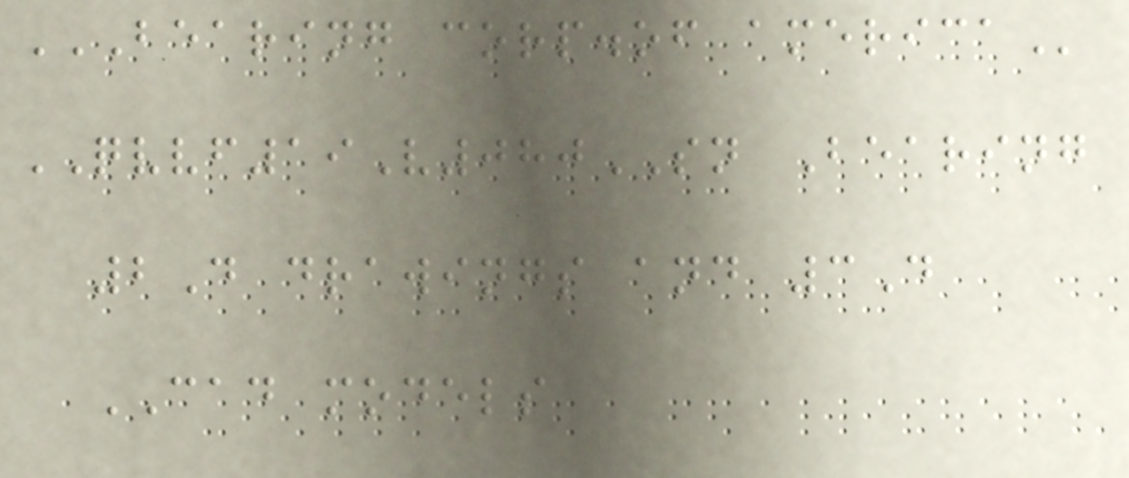BEARING CORP.OF AMERICA
QVVF19V080SN Bearing
2D drawings and 3D
CAD models
